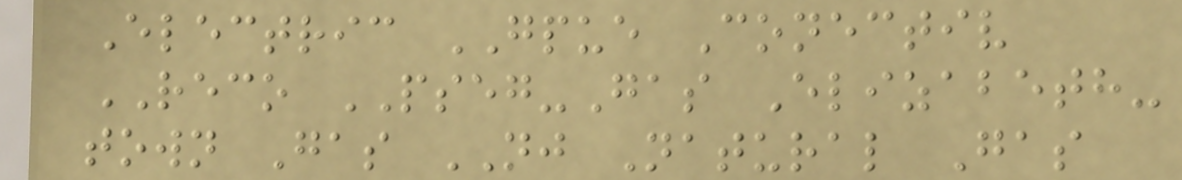Electric GPUE Conectiv
RECO PSEG-Gas Elizabeth-
town Gas NJ Natural Gas
